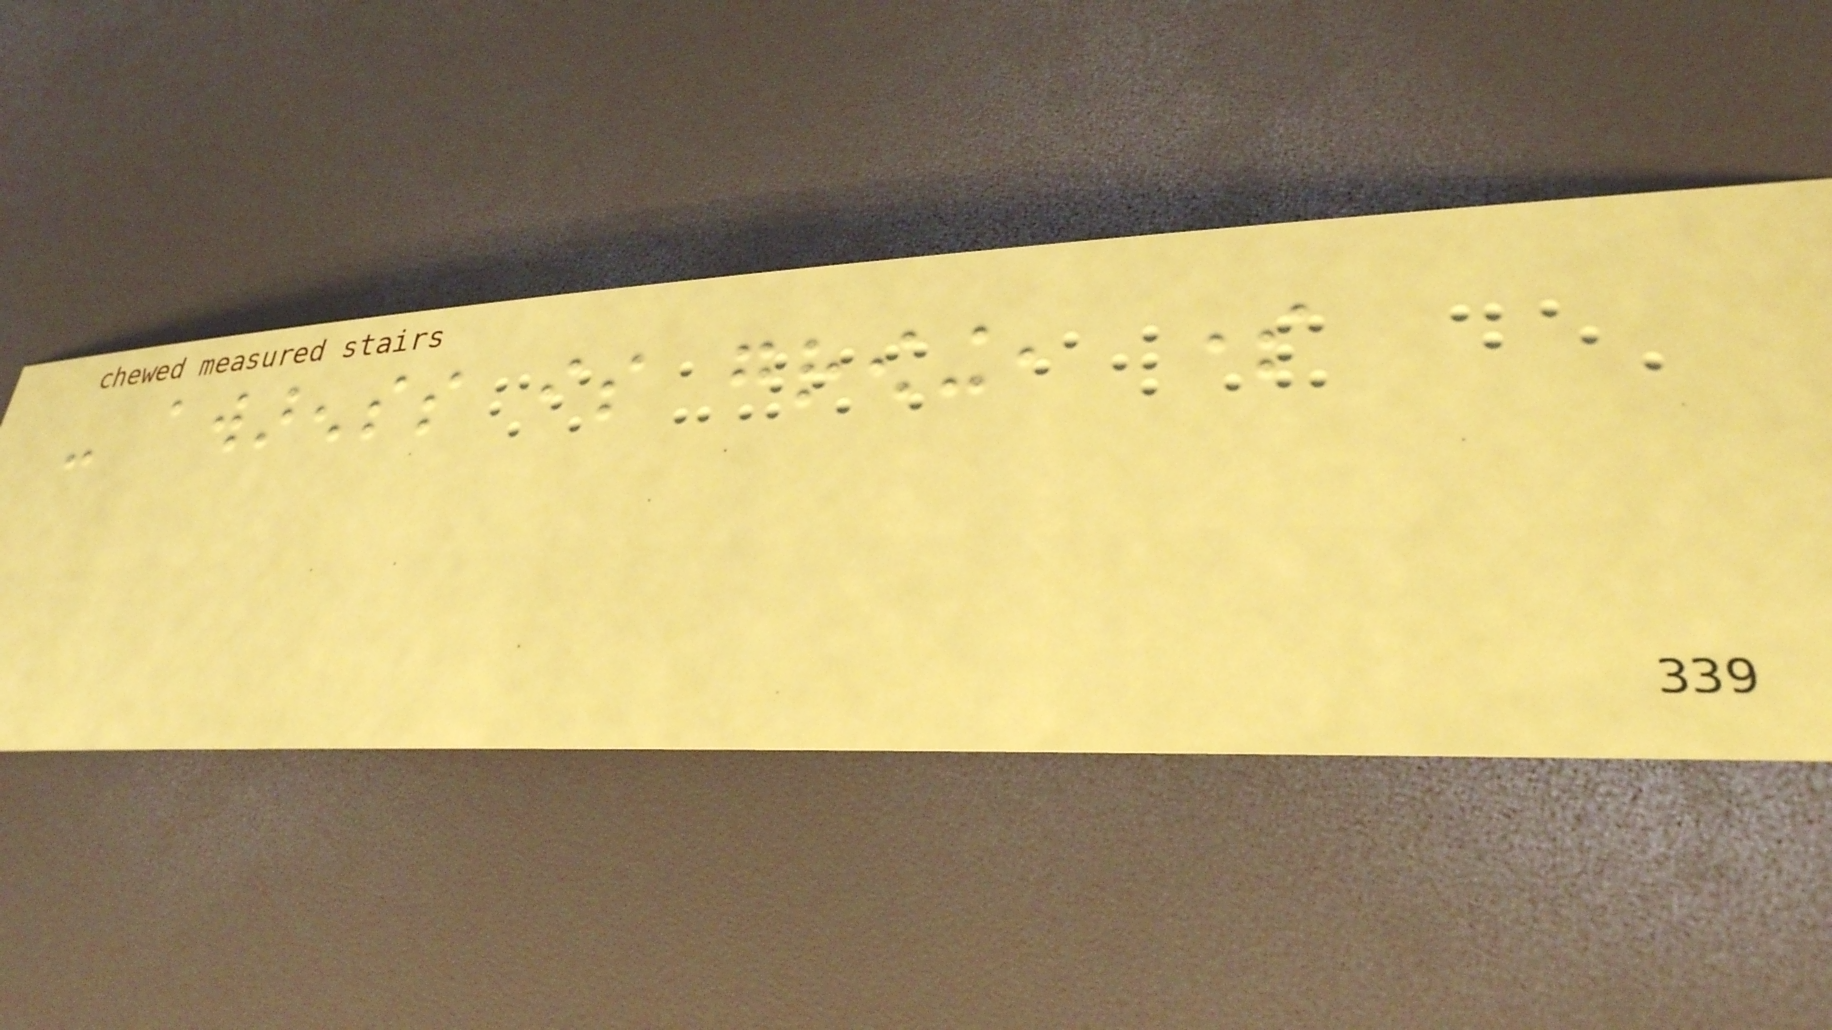- awarenss is growing, some
